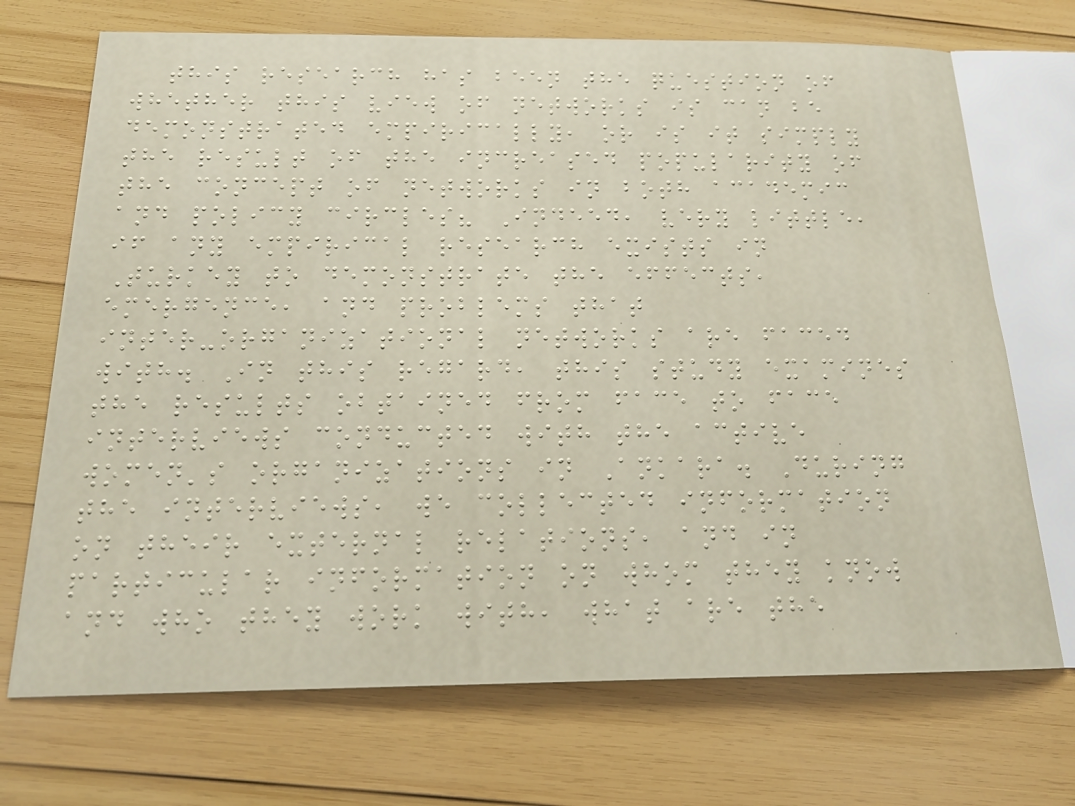this research has been the question of
whether this view of networks is can be
demonstrated empirically, or is it simply
the result of the increased popularity of
the concept of networks in both academic
and policy circles? Indeed, very little,
if any empirical research exists in
Turkey to demonstrate the effects,
emergence, and problems that
inter-organizational networks are faced
with. In this regard, this study examines
the results obtained from face to face
interviews conducted with the active
women's organizations in Ankara. During
the interviews, we collected information
on their external relations, and in
particular information on whom they know
and who they work with, what are the
